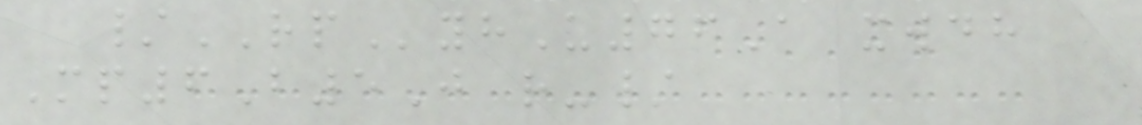/RPyhU76A xwdh
Mp6B5J r-/
